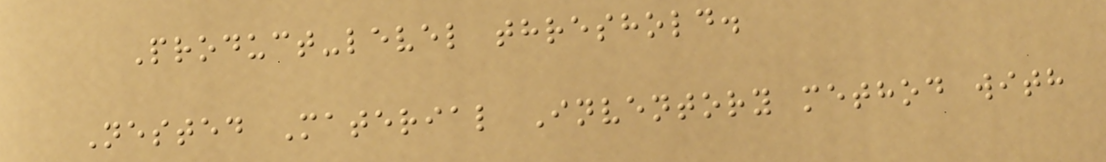Product-level threshold.
Nested Material Inventory method with
